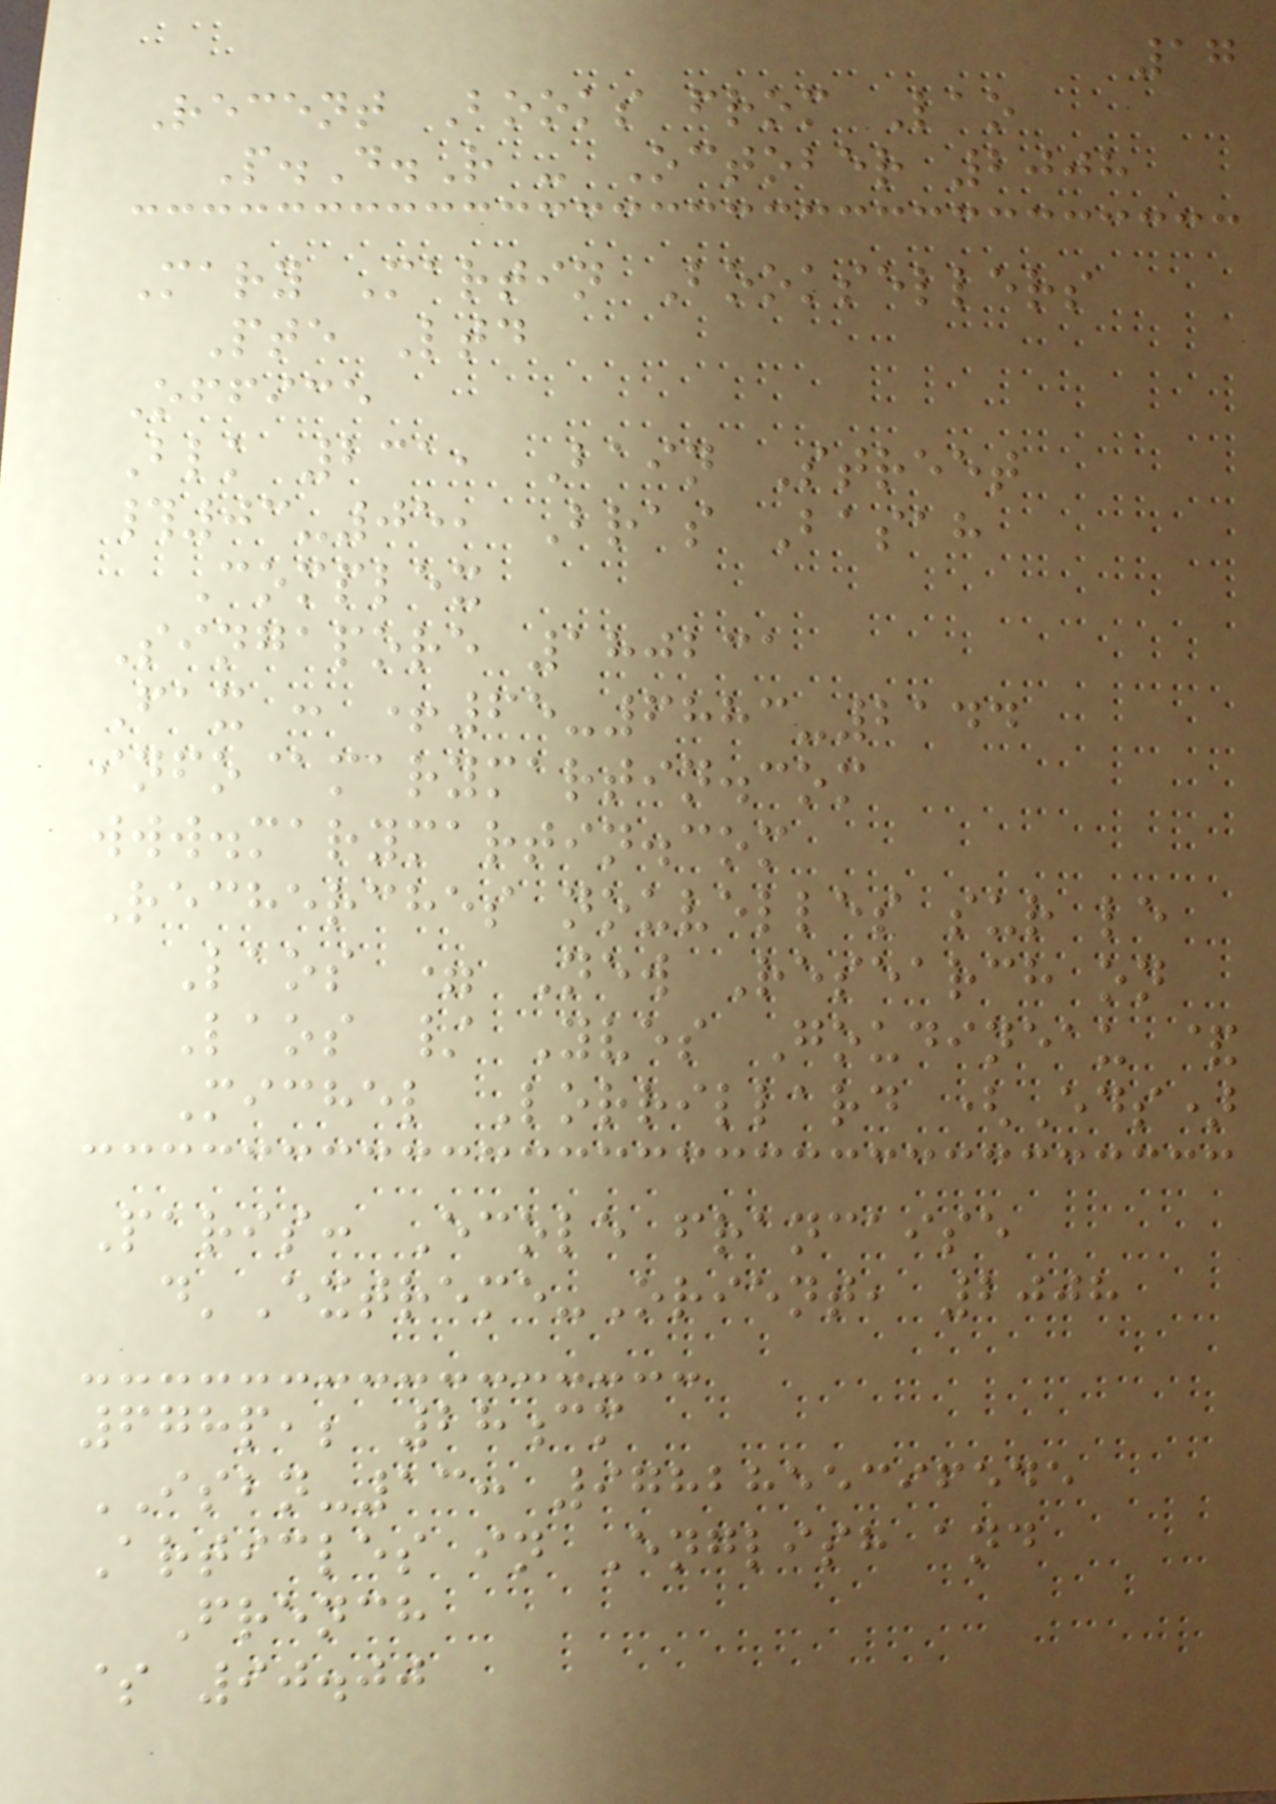17
Recent Books from Lao
P.D.R - October 2008
Mary Martin Booksellers
Pte Ltd
Office
Blk 231, Bain Street
#03-05, Bras Basah
Complex
Singapore 180231
Fax : +65-6883-2144
info@marymartin.com
www.marymartin.com
Recherches nouvelles sur le
Laos = New Research on
Laos / Yves Goudineau &
Michel Lorrillard (Eds)
Paris: Ecole francaise
d'Extreme-Orient, 2008
678p,; 28cm
ISBN-13: 9782855396545
Articles in English and
French
$ 90.00
